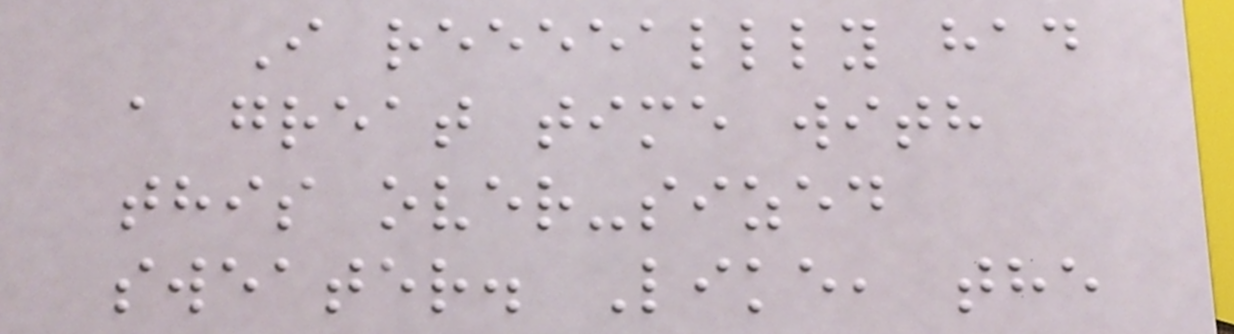I reeeeallly had
a great time with
this over-sized
sweater. Like, the
